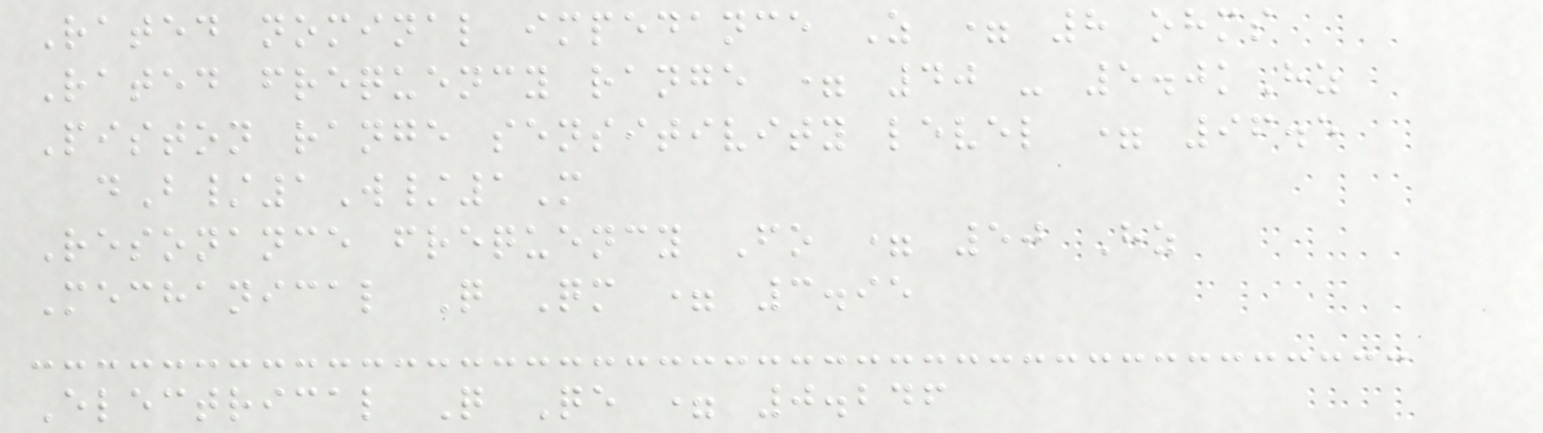Rated nominal impedance Z = 8 ohms
Rated frequency range = 40 - 5.0kHz
Piston range sensitivity level = 96.5
dB/1W/1M
Resonance frequency Fo = 50 Hz
Mechanical Q Qm = 3.95
Electrical Q Qe = 0.246
